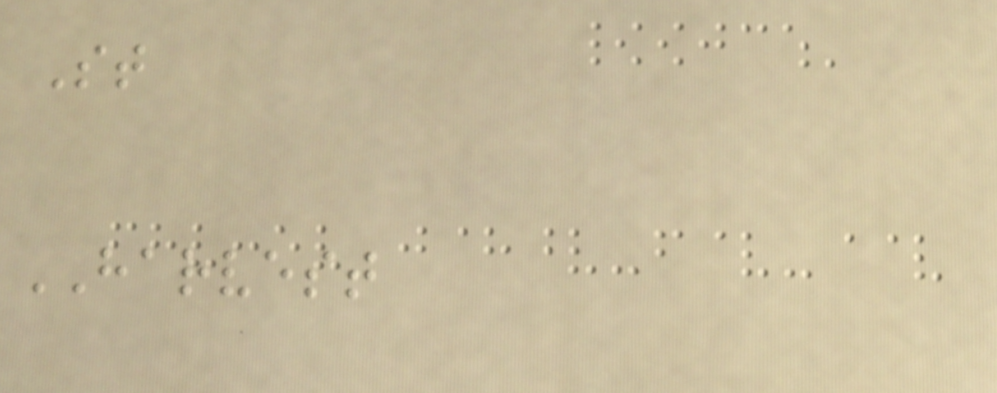St
HARVEST
